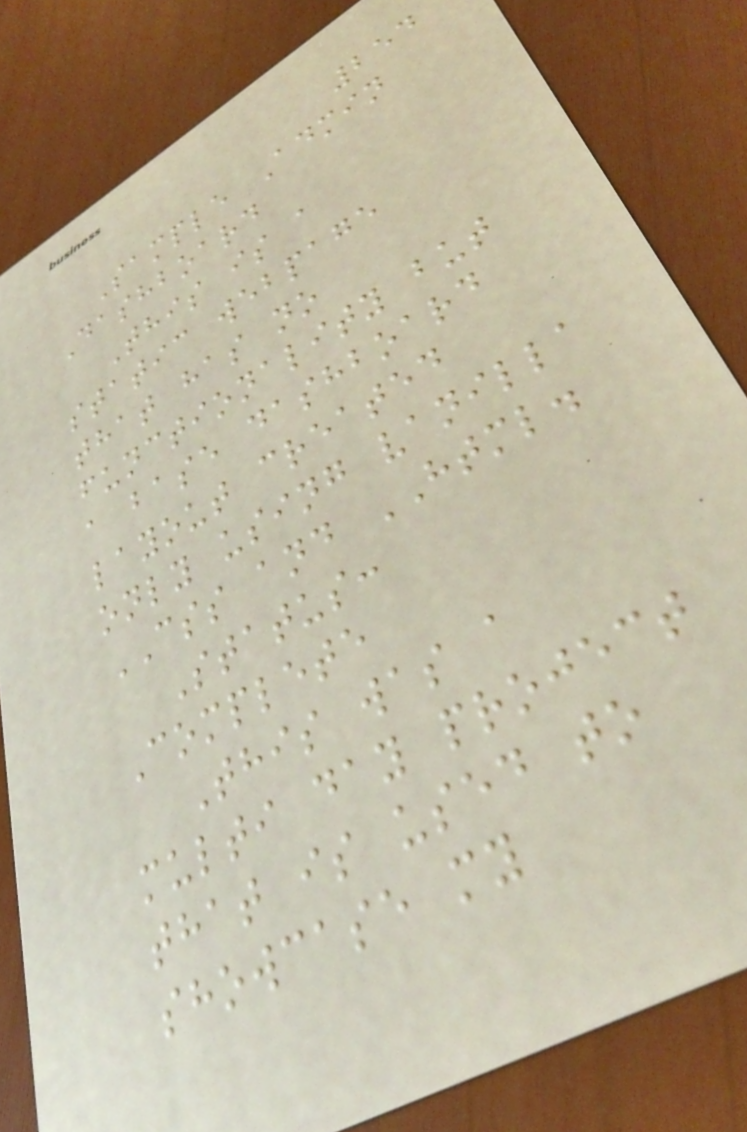254
Sample Admin
Dashboard
This is a
static webpage
that has no
functionality but
a base dashboard
layout created
only using vanilla
CSS and HTML.
Status:
Complete
This was a
multi day project
that is used to
showcase my
